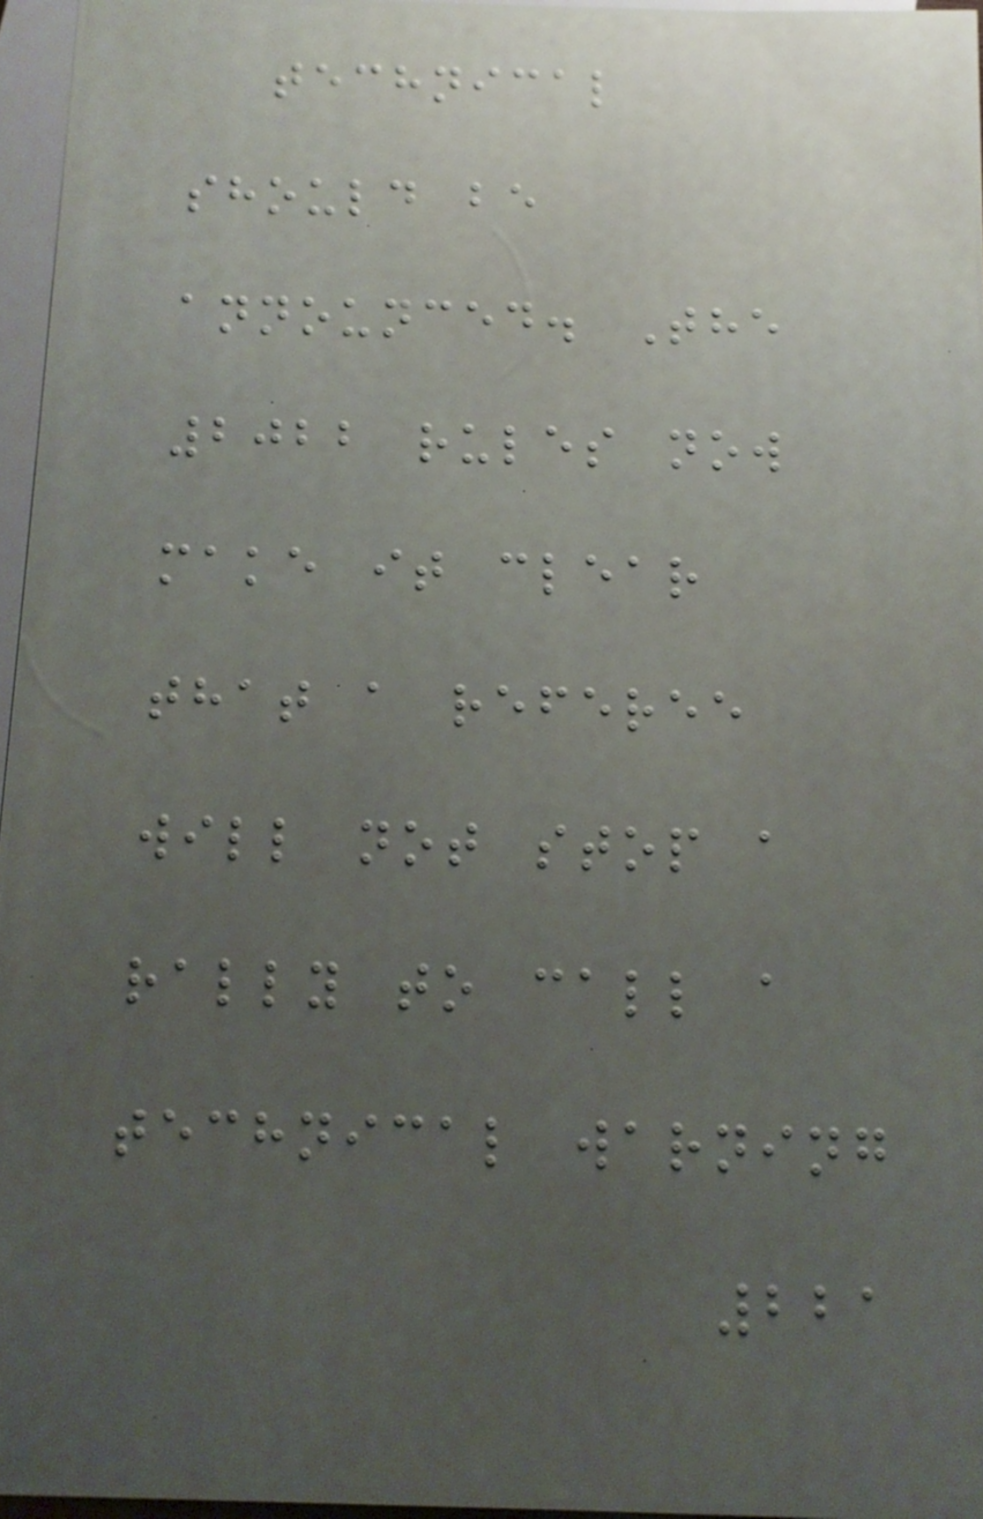technical
should be
announced. The
2022 rules now
make it clear
that a referee
will not stop a
rally to call a
technical warning
221
